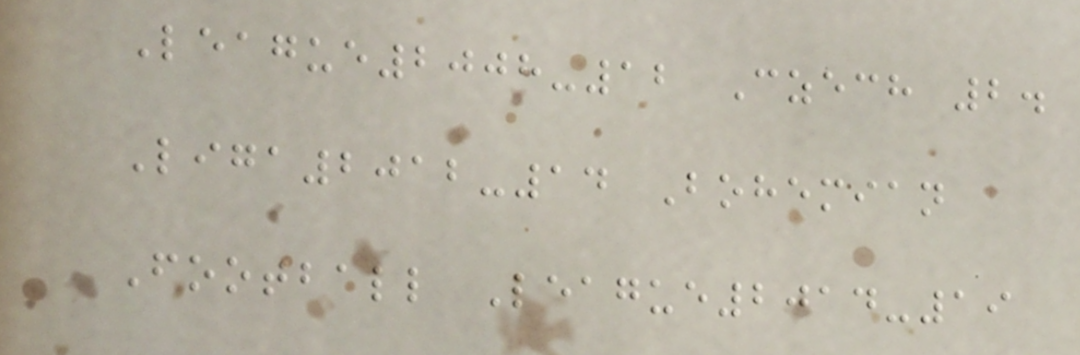League2008-12 Czech 2.
Liga2012-14 Bohemian
Football League2014-19
